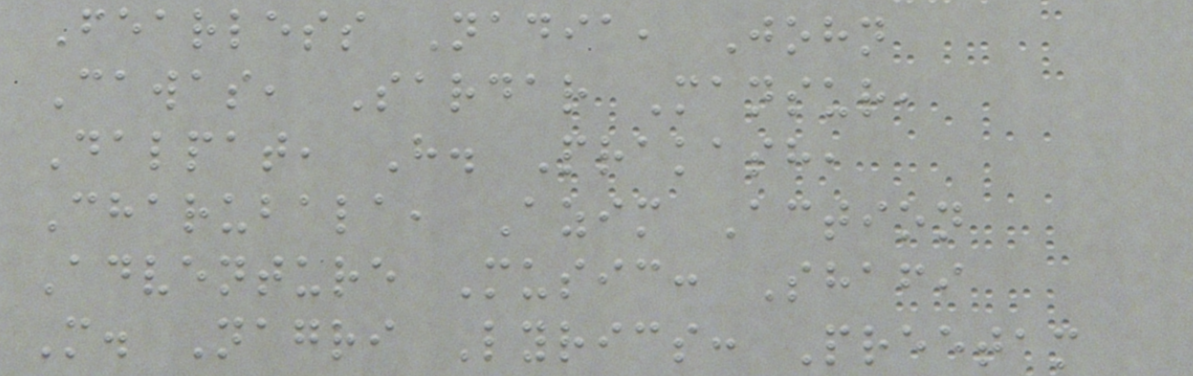Fearless Nadia, John
Cawas, Sardar Mansur,
Dalpat, H. Prakash,
Charubala, Azim Action
Adventure Music: Shafi
M. Nagri Lyrics: Preetam
